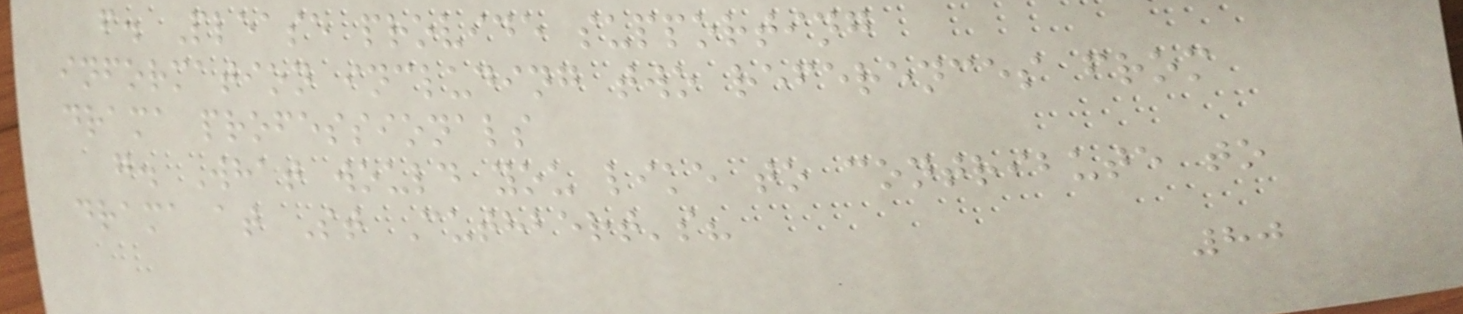f. Please provide supporting
information including two references from
drama professionals
g. What would you like to contribute to
drama at St Cuthbert's?
80
